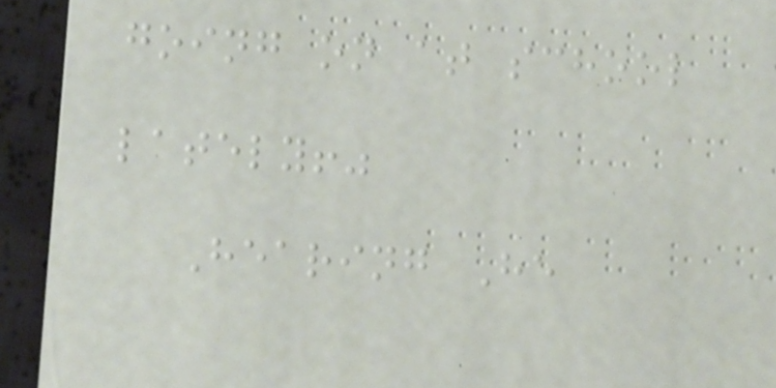going on at school
lately!"
Hearing He
